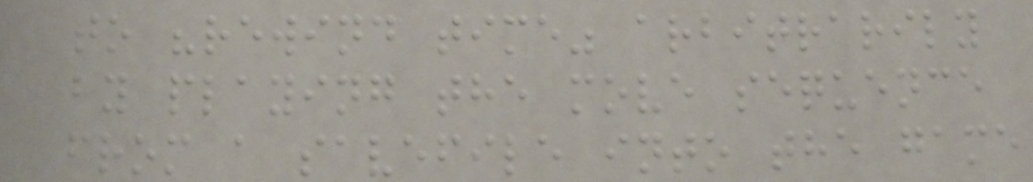to "rewind time" arbitrarily
by playing the move sequence
from a savefile into the game
